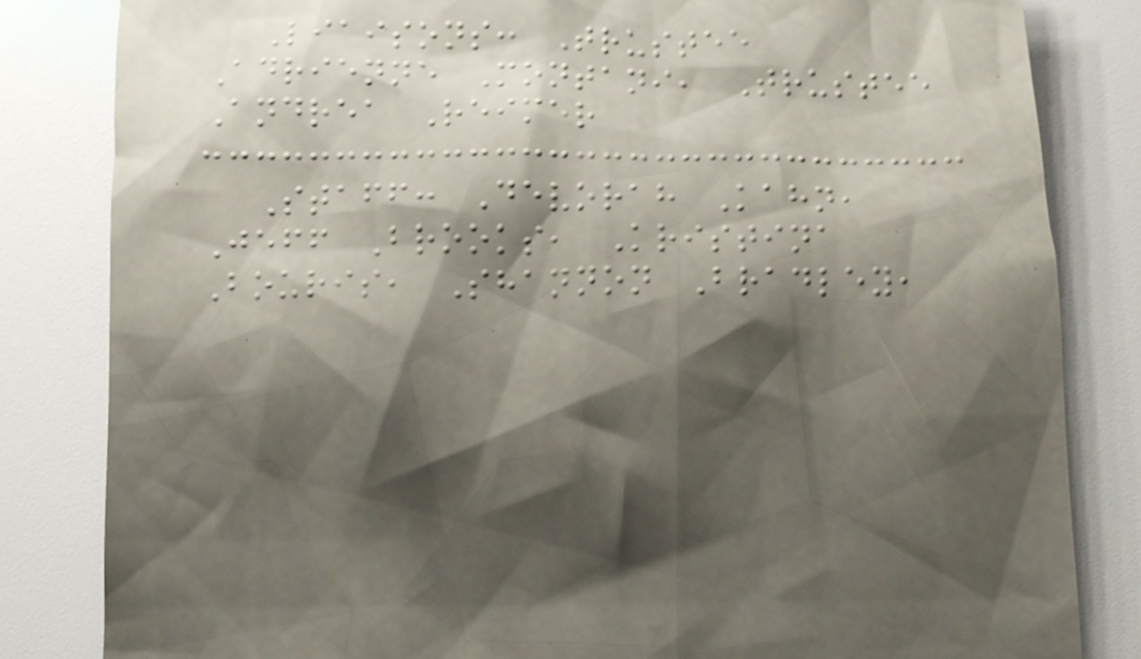Liaisons: Trustee
Adrienne Montani, Trustee
Andrea Reimer
Staff: Devorah Kahn,
Jeff Brooks, Kristina
Bouris, Shannon Bradley,
